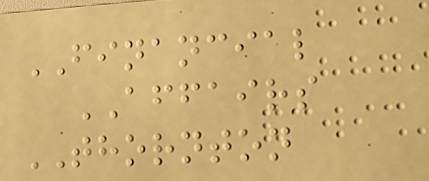FINANCIAL
AFFAIRS
THORNTON
